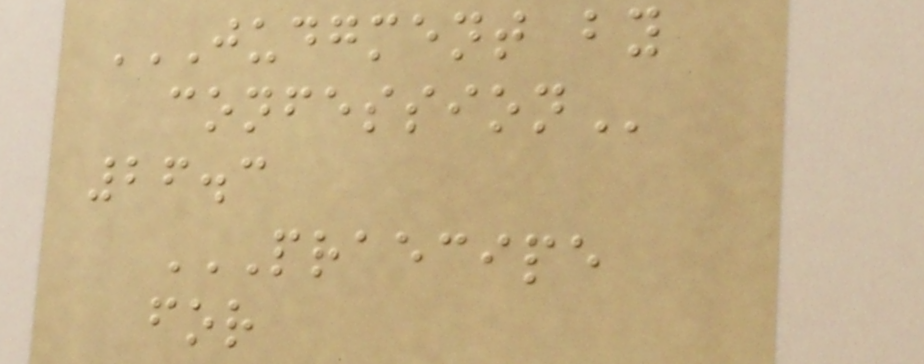JUDGMENT BY
CONFESSION
26.3
PRAECIPE
FOR
